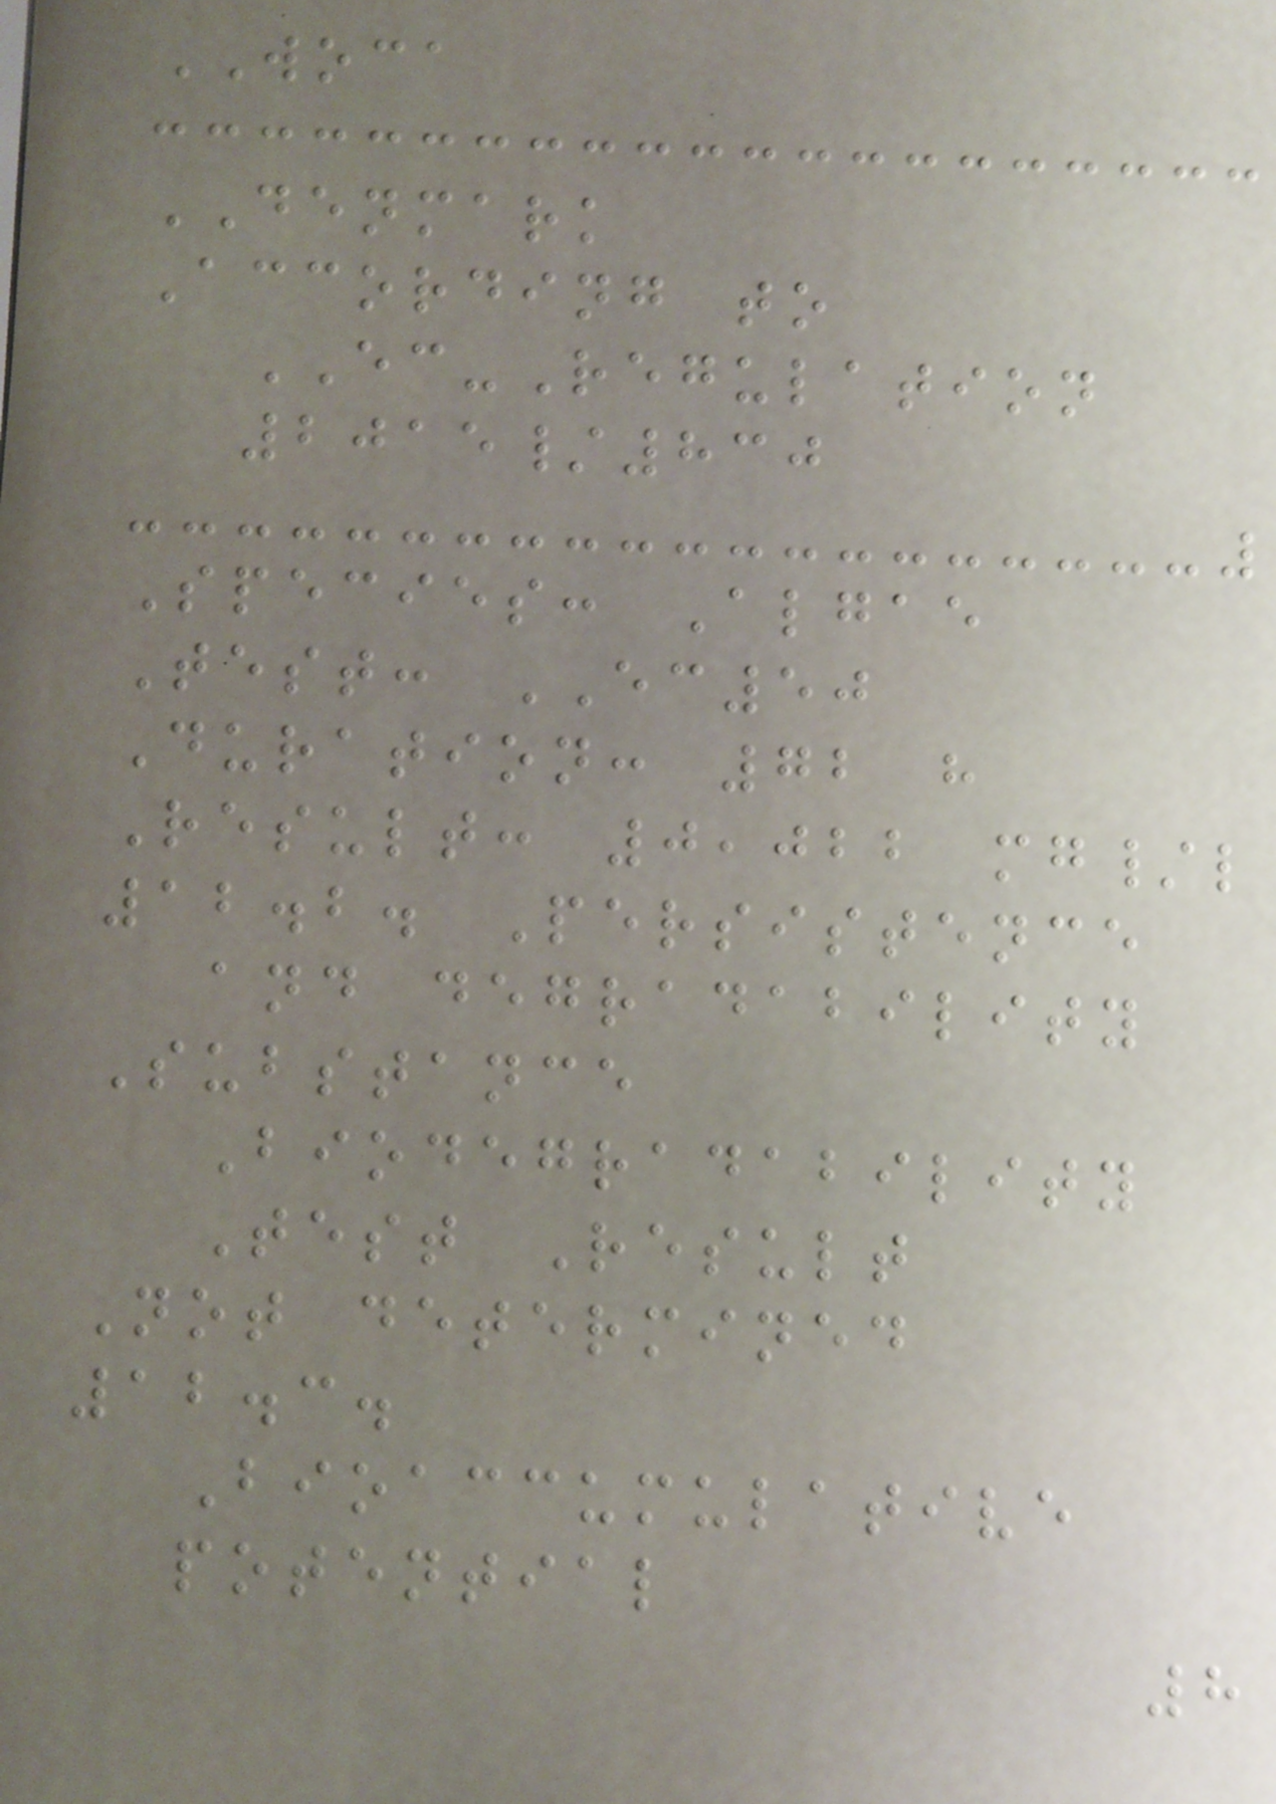WOCA
DENMARK
According to
EC-Regulation
2015/830
Species: Algae
Test: EC50
Duration: 72 h
Result: 0,022 mg/l
12.2. Persistence
and degradability
Substance
Biodegradability
Test Result
Not determined
12.3.
Bioaccumulative
potential
8
